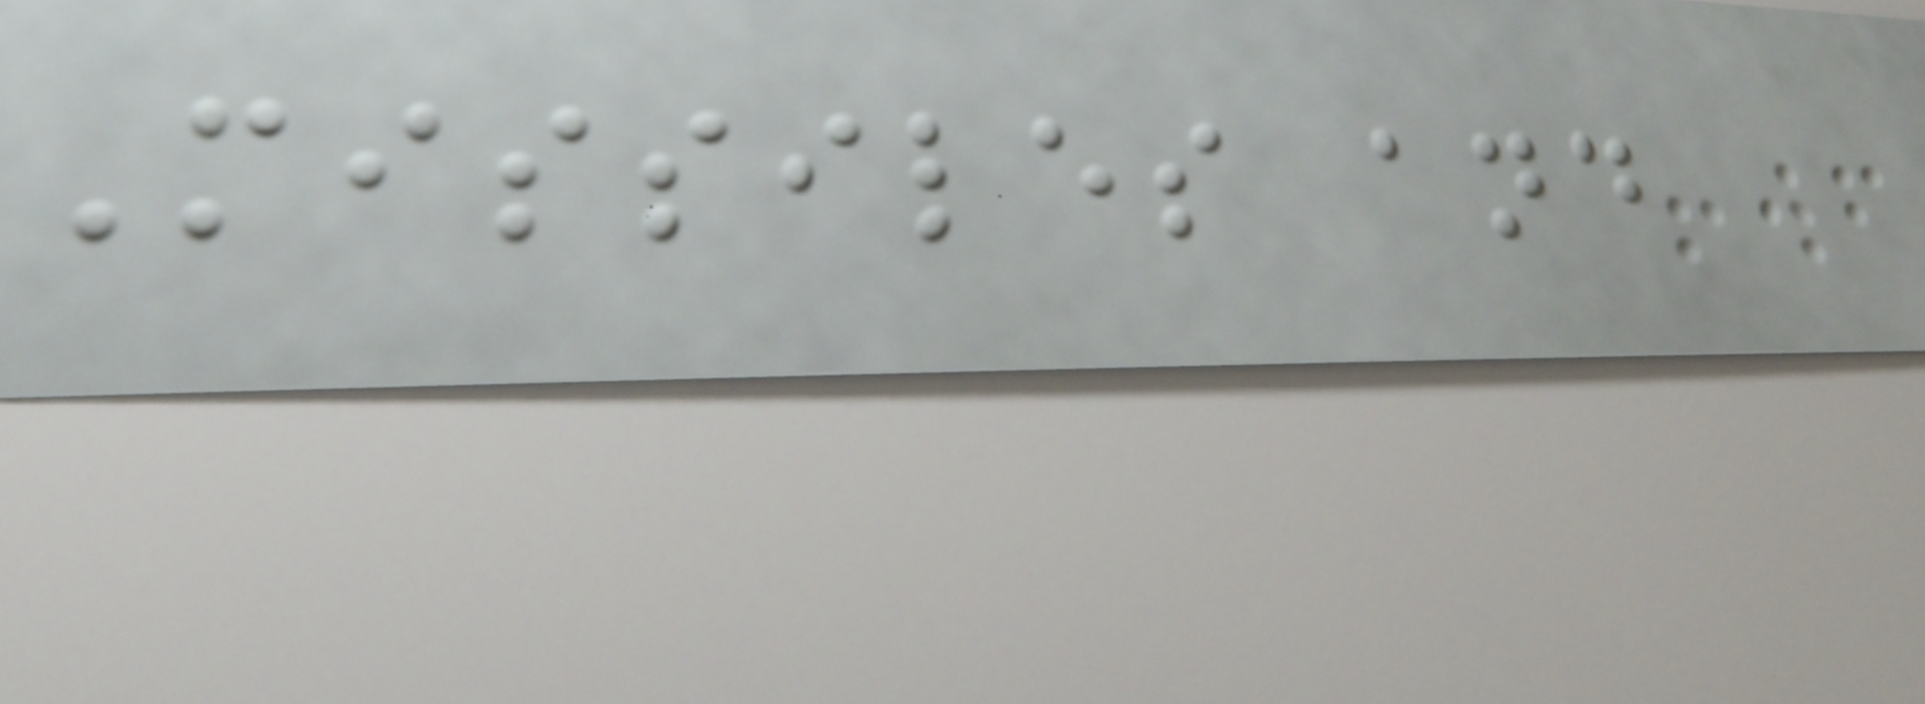Missiles and
